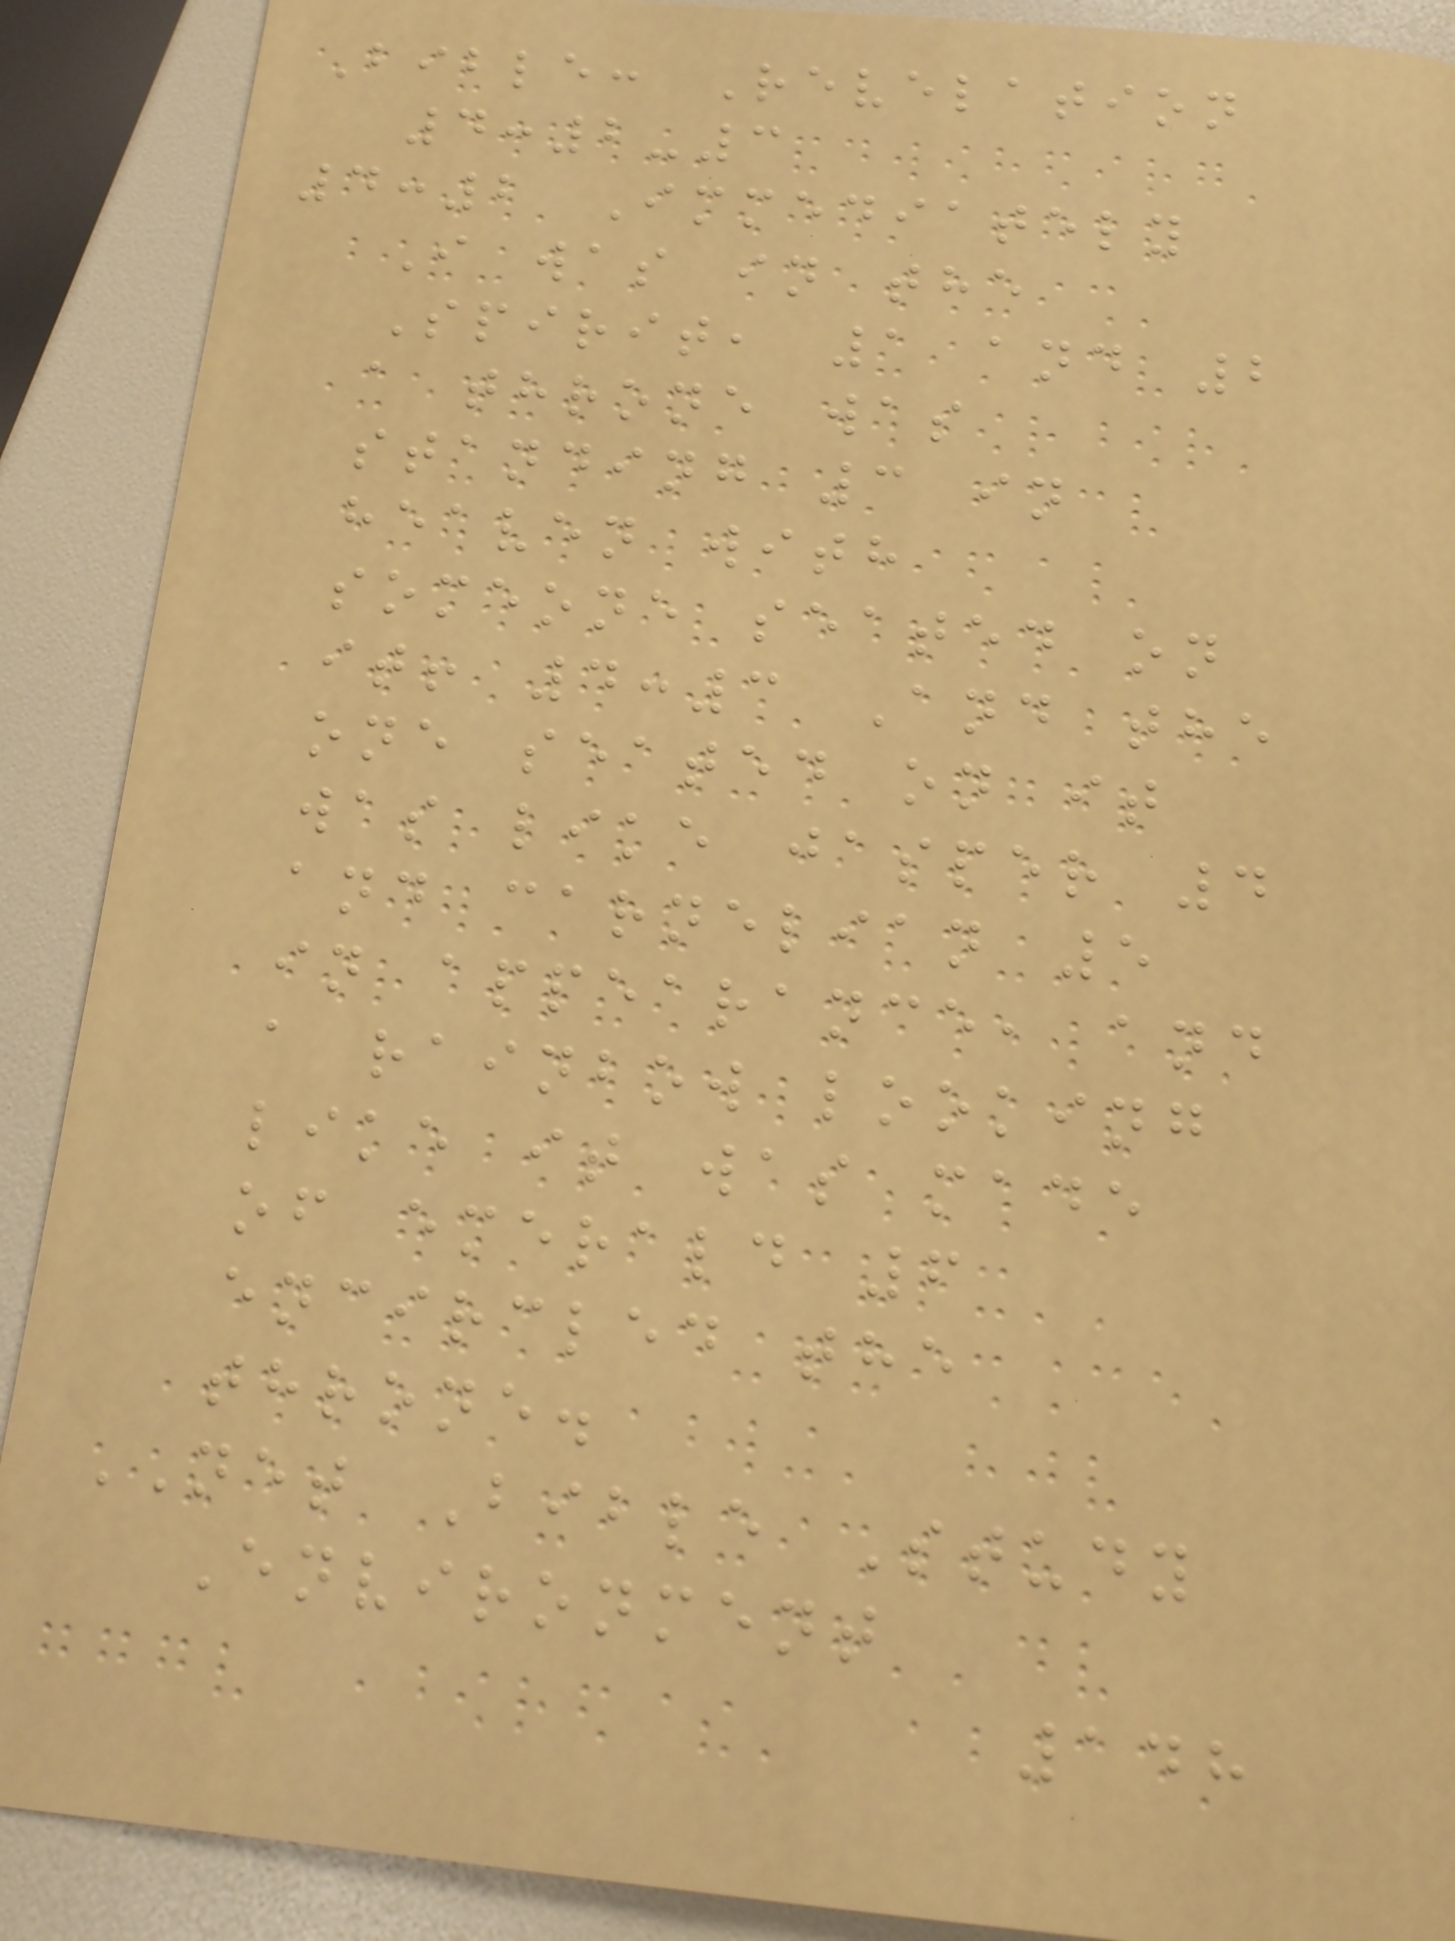Bible: Revelation
4:2-3
4:2 Immediately
I was in the
Spirit, 1 and 2
a throne was
standing 3 in
heaven with
someone seated on
it! 4:3 And the
one seated on it
was like jasper 4
and carnelian 5
in appearance, and
a rainbow looking
like it was made
of emerald 6
encircled the
throne.
NET Bible Study
Environment
148
